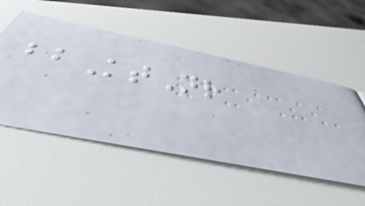bbKtNr
